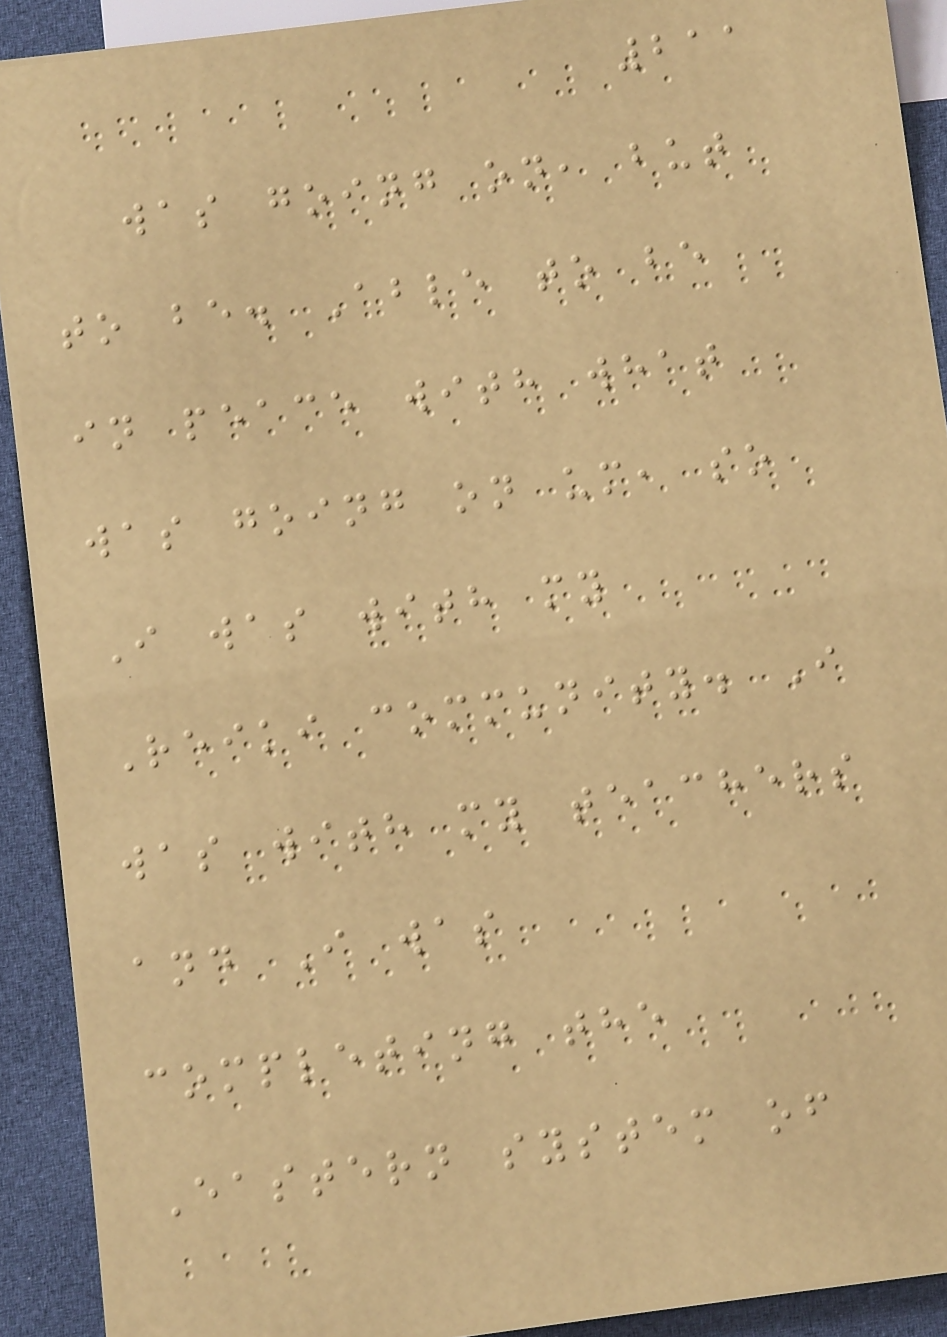211
was going on, but
to be. Able to be
in peace with what
was going on um, so
I was with my
Reiki community. I
was with my teachers
and I was
completing the
Eastern system of
